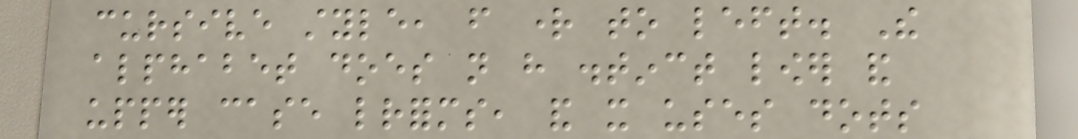cursive style, from right to left. The
alphabet does not have distinct lower and
upper case letterforms, and it uses dots
